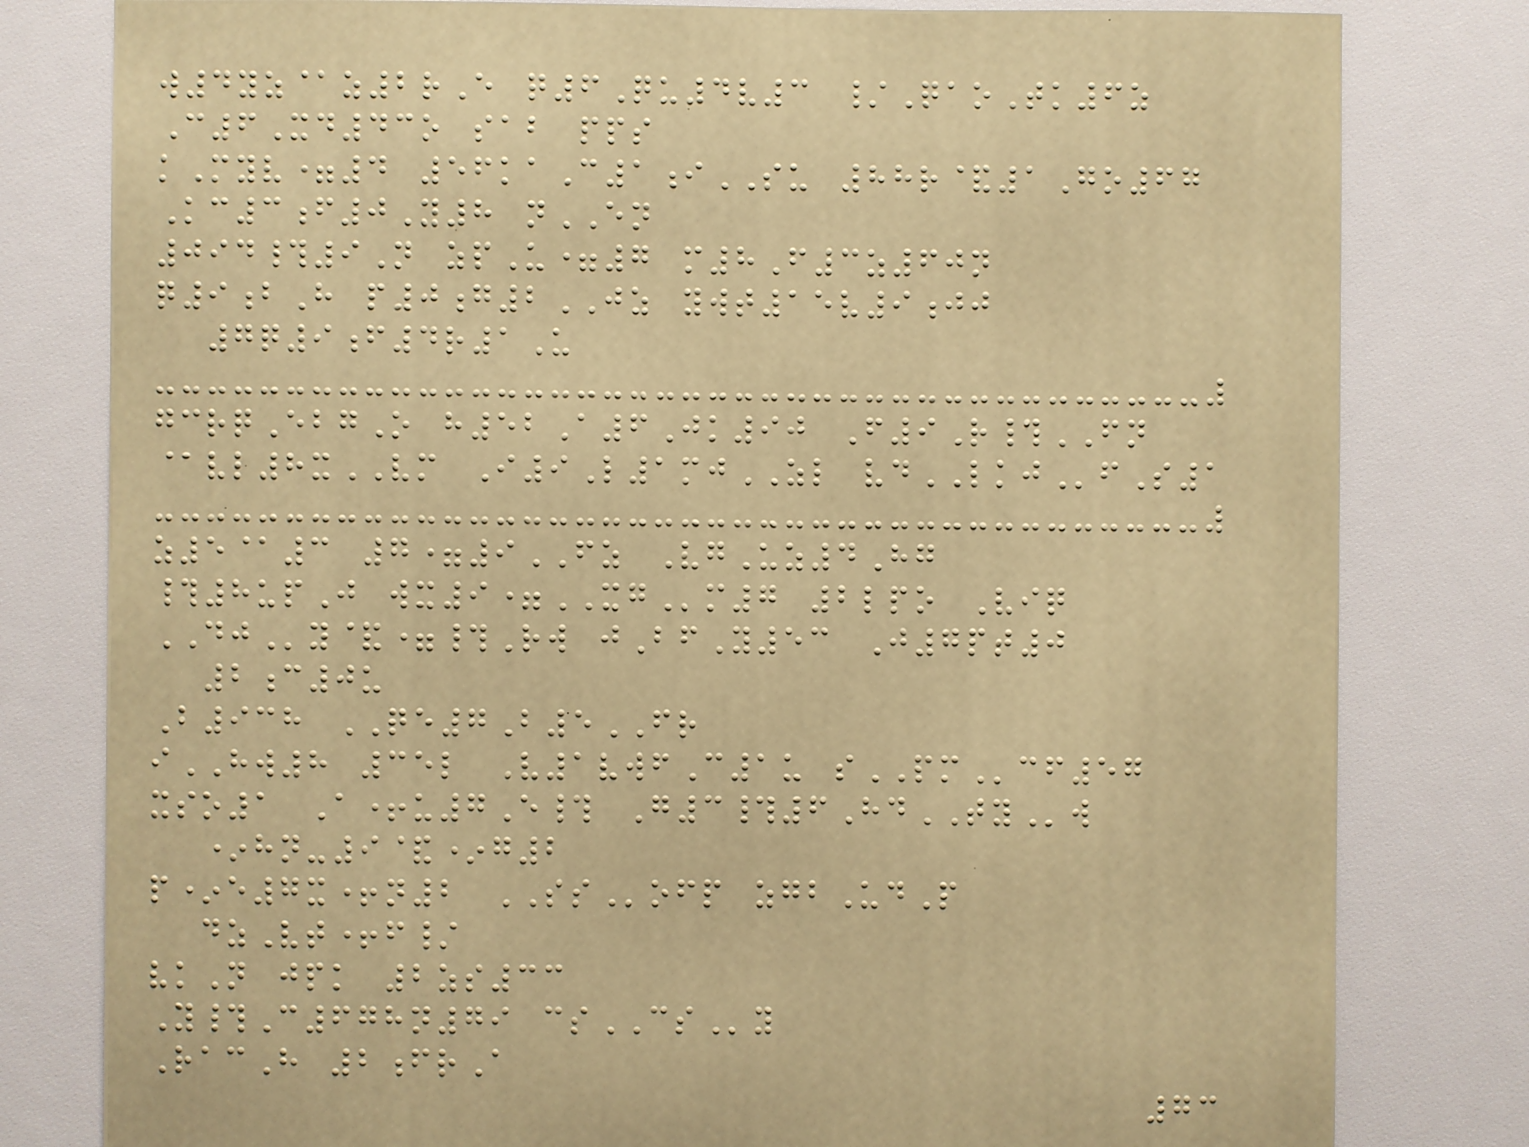w4yz@z2rE q6Qu4v3 /QaoTk6z
C6Xd43o sab pps
kMyv=4 56kaC1iSU 88r&1Go67
Kc3f0Y8 nEN
094#9N zpU=7 m8F3z60n
q9bH p0g2JZ ywt15v9jj
7q9f4r1U
gcrqEbgO h52A6Jk90 F9R#FN
@vl8xVM I9L1mjZL vdLKJfS1
z5@3 7=9FZ VgUz4Hg
#8upJ wx9=XGm7 2lpo Viq
DJy&=#Rw jBfY53 J7pt0
2c0u
B938 QE7B5FR
iHW8 35l V1vwfC1u sPMcf57
xso1 A+u7E# G3#6HdTYw
*hn-9&*g2
p*e7x+n2 SSofp zgbUdP
dzVt+f/
vkN jpk 2zs33
Y#C678n79 csCSy
RacH 2frA
73
